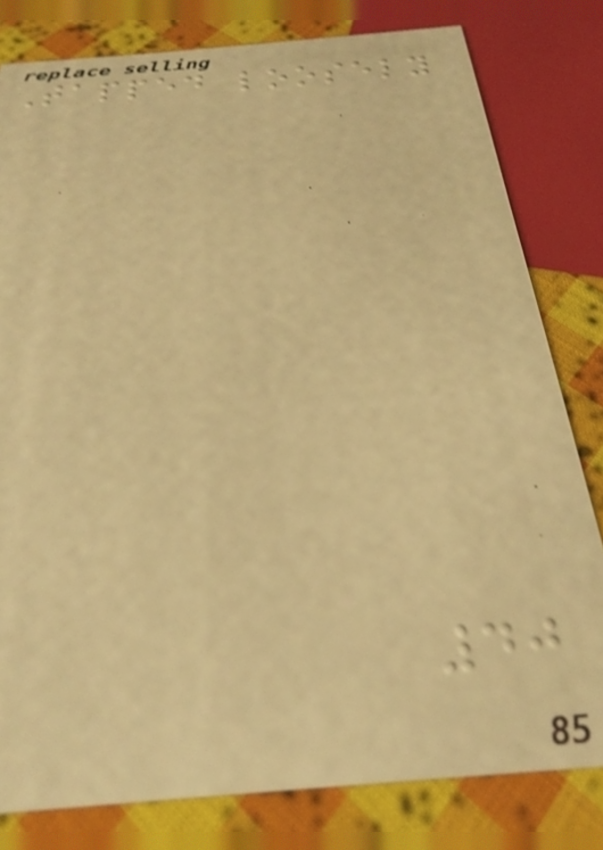Tapped loosely
40
